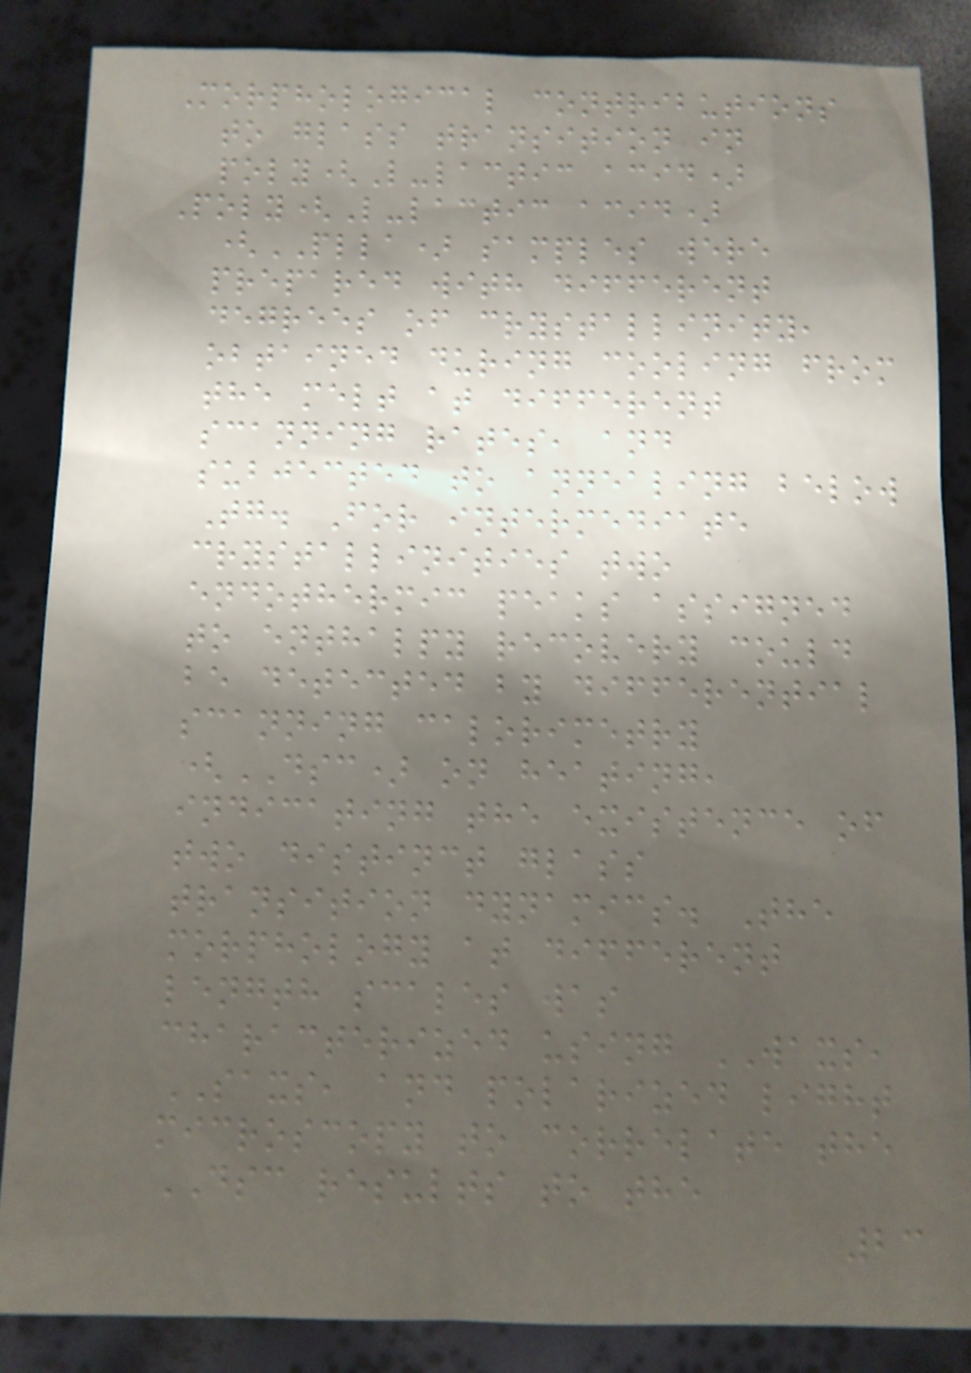Morphological contributions
to glass transition in
poly(L-lactic acid)
Poly(L-lactic acid)
(PLLA) samples were
prepared with different
degrees of crystallinity,
obtained during cooling from
the melt at different
scanning rates, and
subjected to annealing below
Tg. For intermediate
crystallinities two
endothermic peaks assigned
to enthalpy recovery could
be detected by differential
scanning calorimetry
(DSC) on heating,
indicating the existence of
two distinct glass
transition dynamics. The
morphology at different
length scales was
characterized using WAXS,
SAXS, and polarized light
microscopy to correlate the
DSC results to the
23
